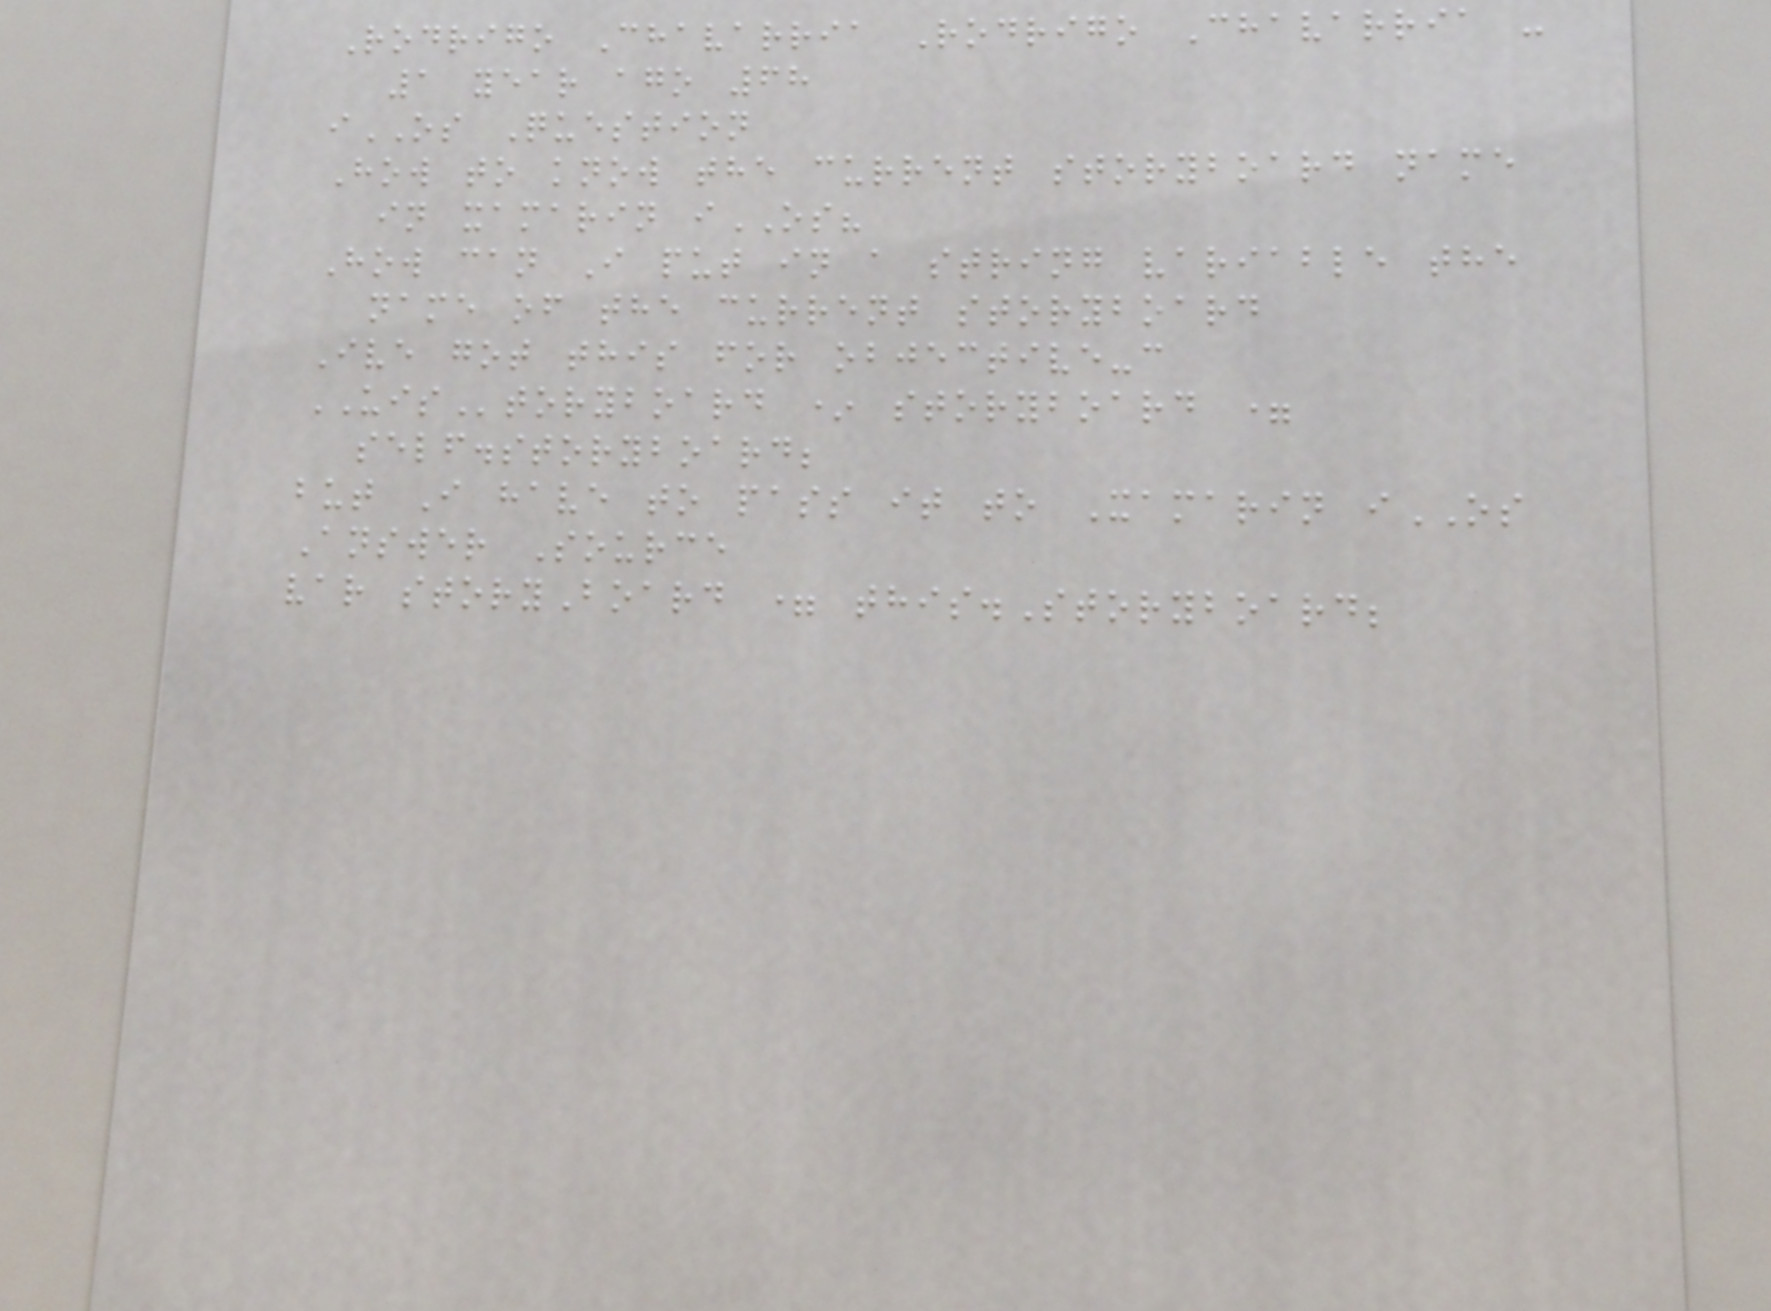Rodrigo Chavarria Rodrigo Chavarria -
1 year ago 68
iOS Question
How to know the current storyboard name
in xamarin iOS?
How can I put in a string variable the
name of the current storyboard
Ive got this for objective-c
UIStoryboard * storyboard =
self.storyboard;
but I have to pass it to Xamarin iOS
Answer Source
var storyBoard = this.Storyboard;
